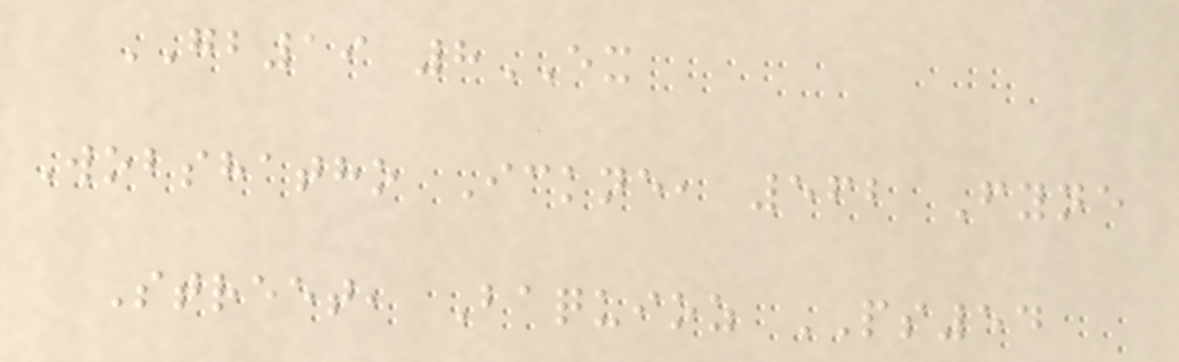GB19 8EX
Wobshatho Ickne, 562 Fyne
Street, Baquioz PS54
